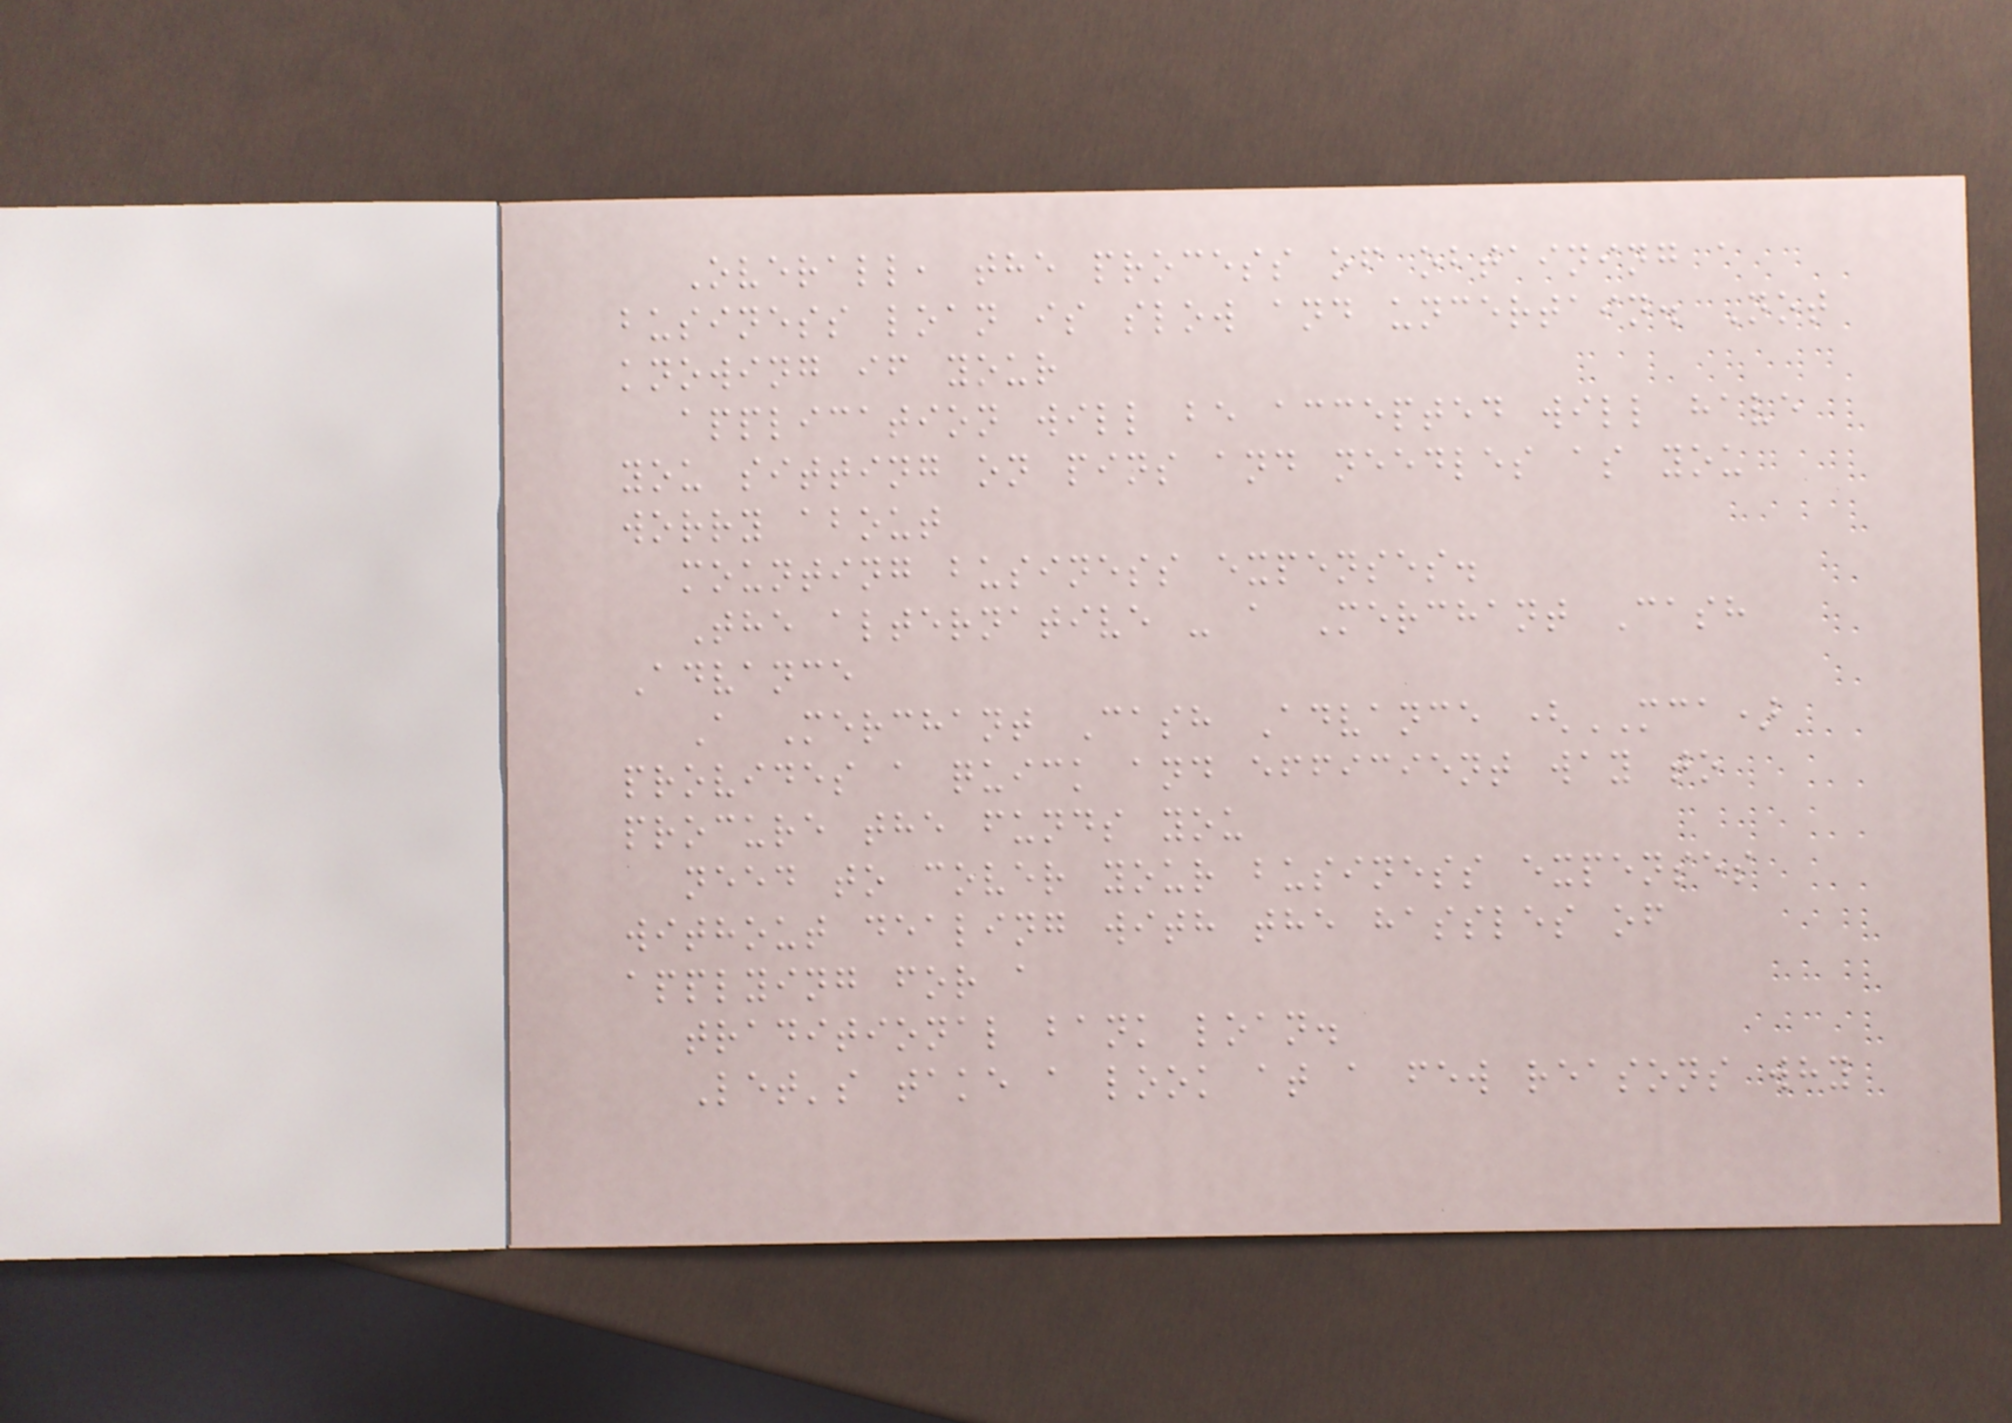Overall, the process of obtaining a
business loan is slow and uncertain. Not
knowing if your
application will be accepted will have
you sitting on pins and needles as you
worry about
mounting business expenses.
The alternative - a Merchant Cash
Advance
A Merchant Cash Advance (MCA)
provides a quick and efficient way to
procure the funds you
need to cover your business expenses
without dealing with the hassles of
applying for a
traditional bank loan.
Let's take a look at a few reasons why
